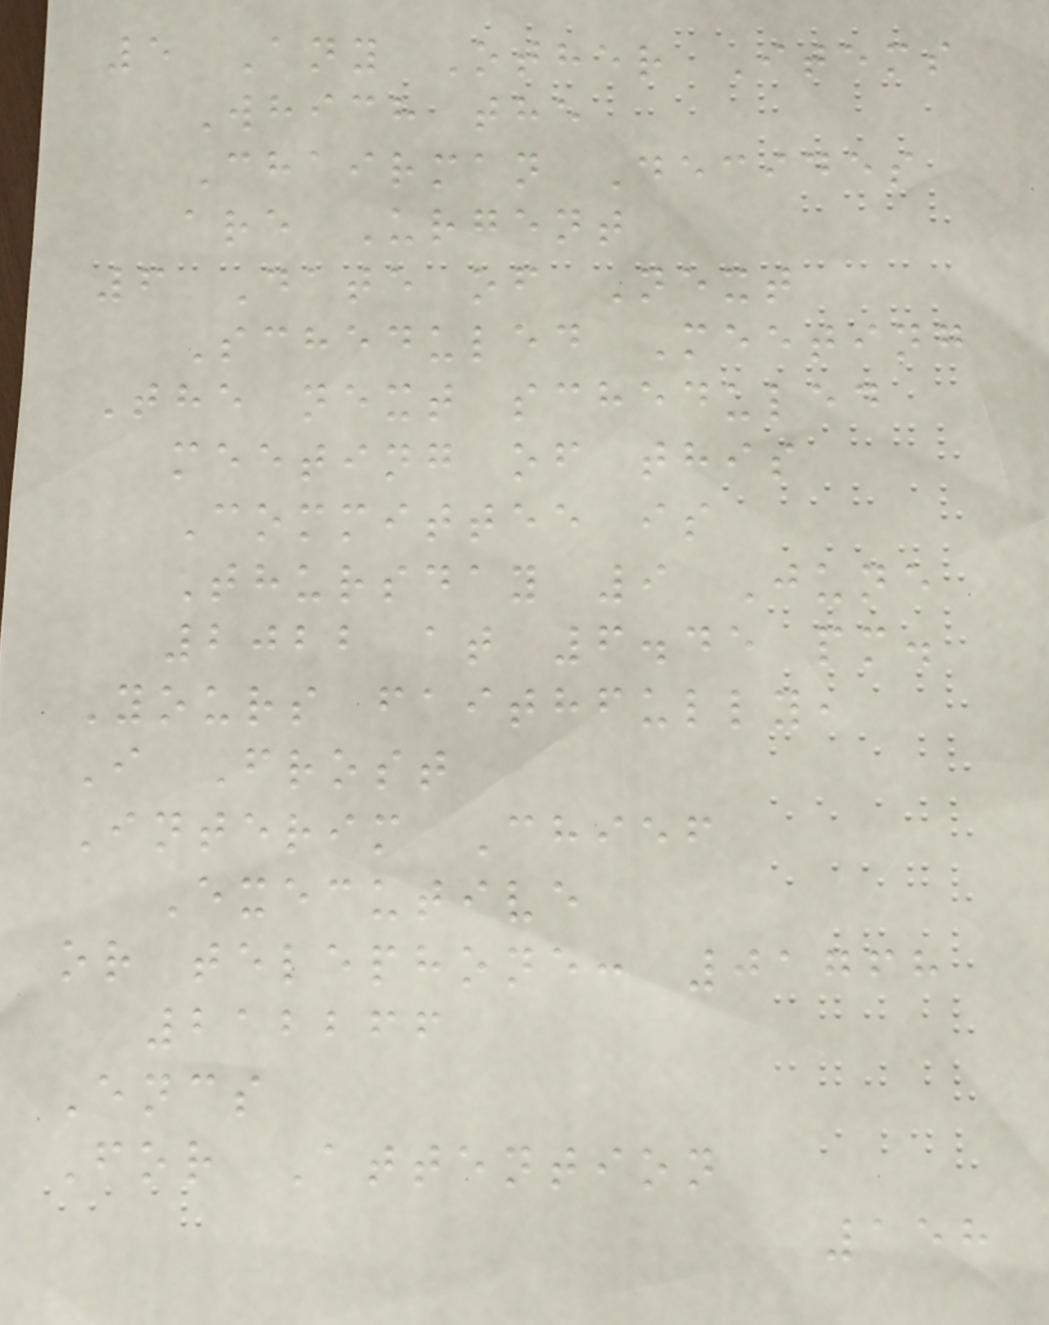5 Any Other Items
Which the
Chairman Decides
are Urgent
6 Date of Next
Scheduled Meeting
The next scheduled
meeting of this
Committee is
Thursday 9 June
2022 at 6.45 pm.
Yours faithfully,
I Frost
Interim Chief
Executive
or telephone: 01768
212266
Encs
For Attention
158
